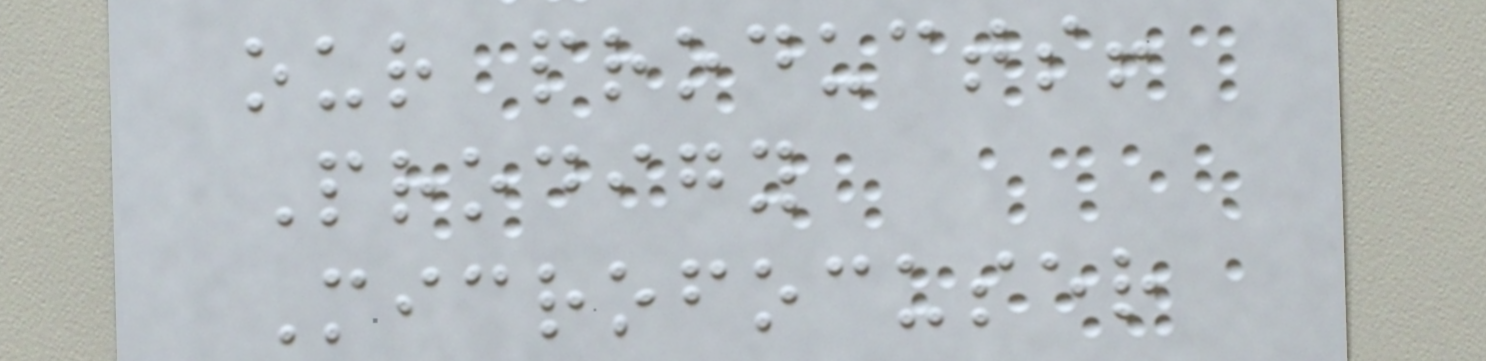our products!
Prodigy
Microfocuser
